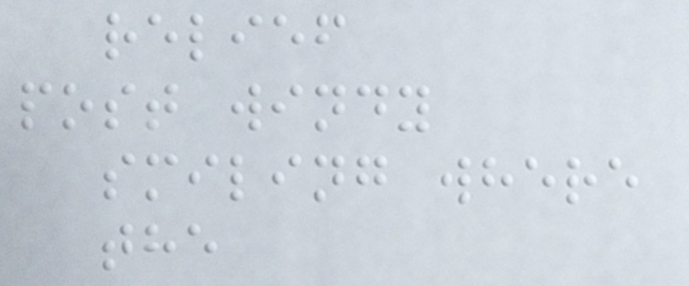relief
post windy
smiling where
the
